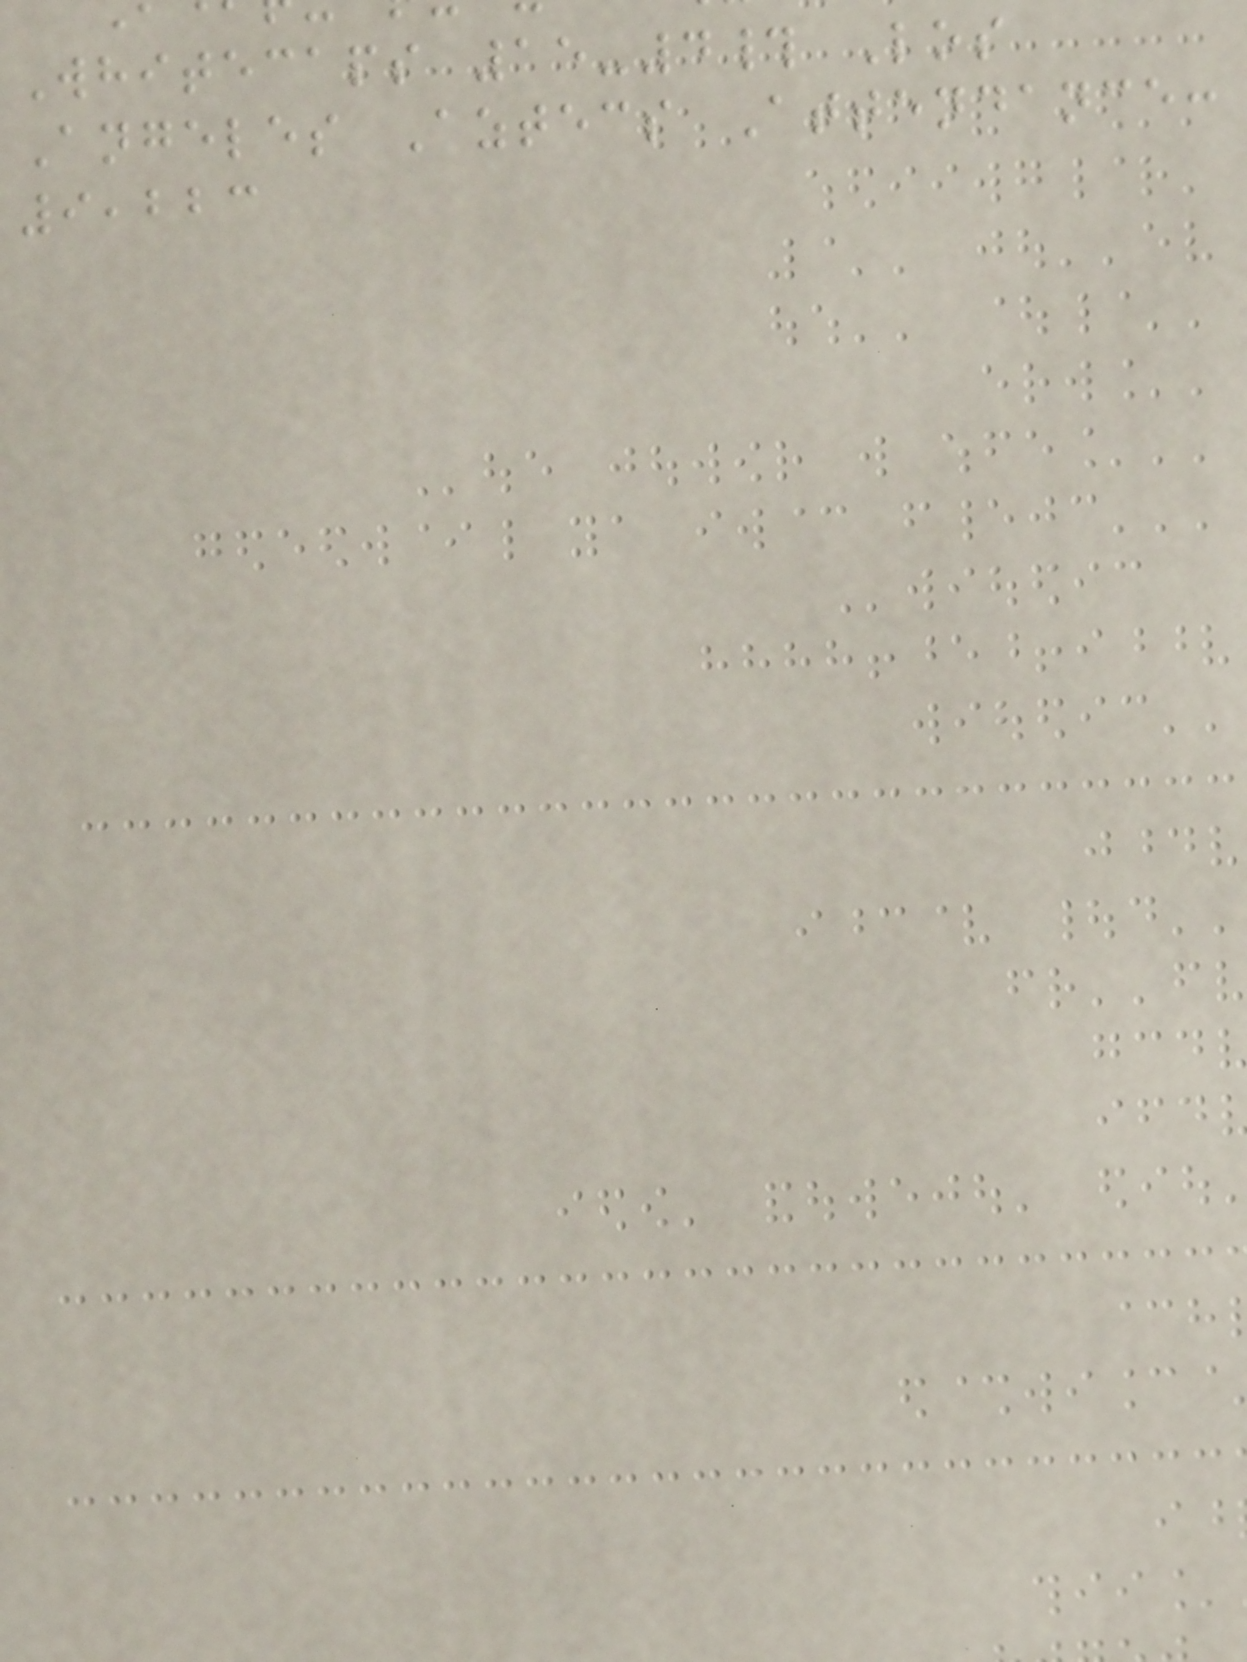Whitecaps 15-4# Los
Angeles Aztecs Attendance:
9,223
